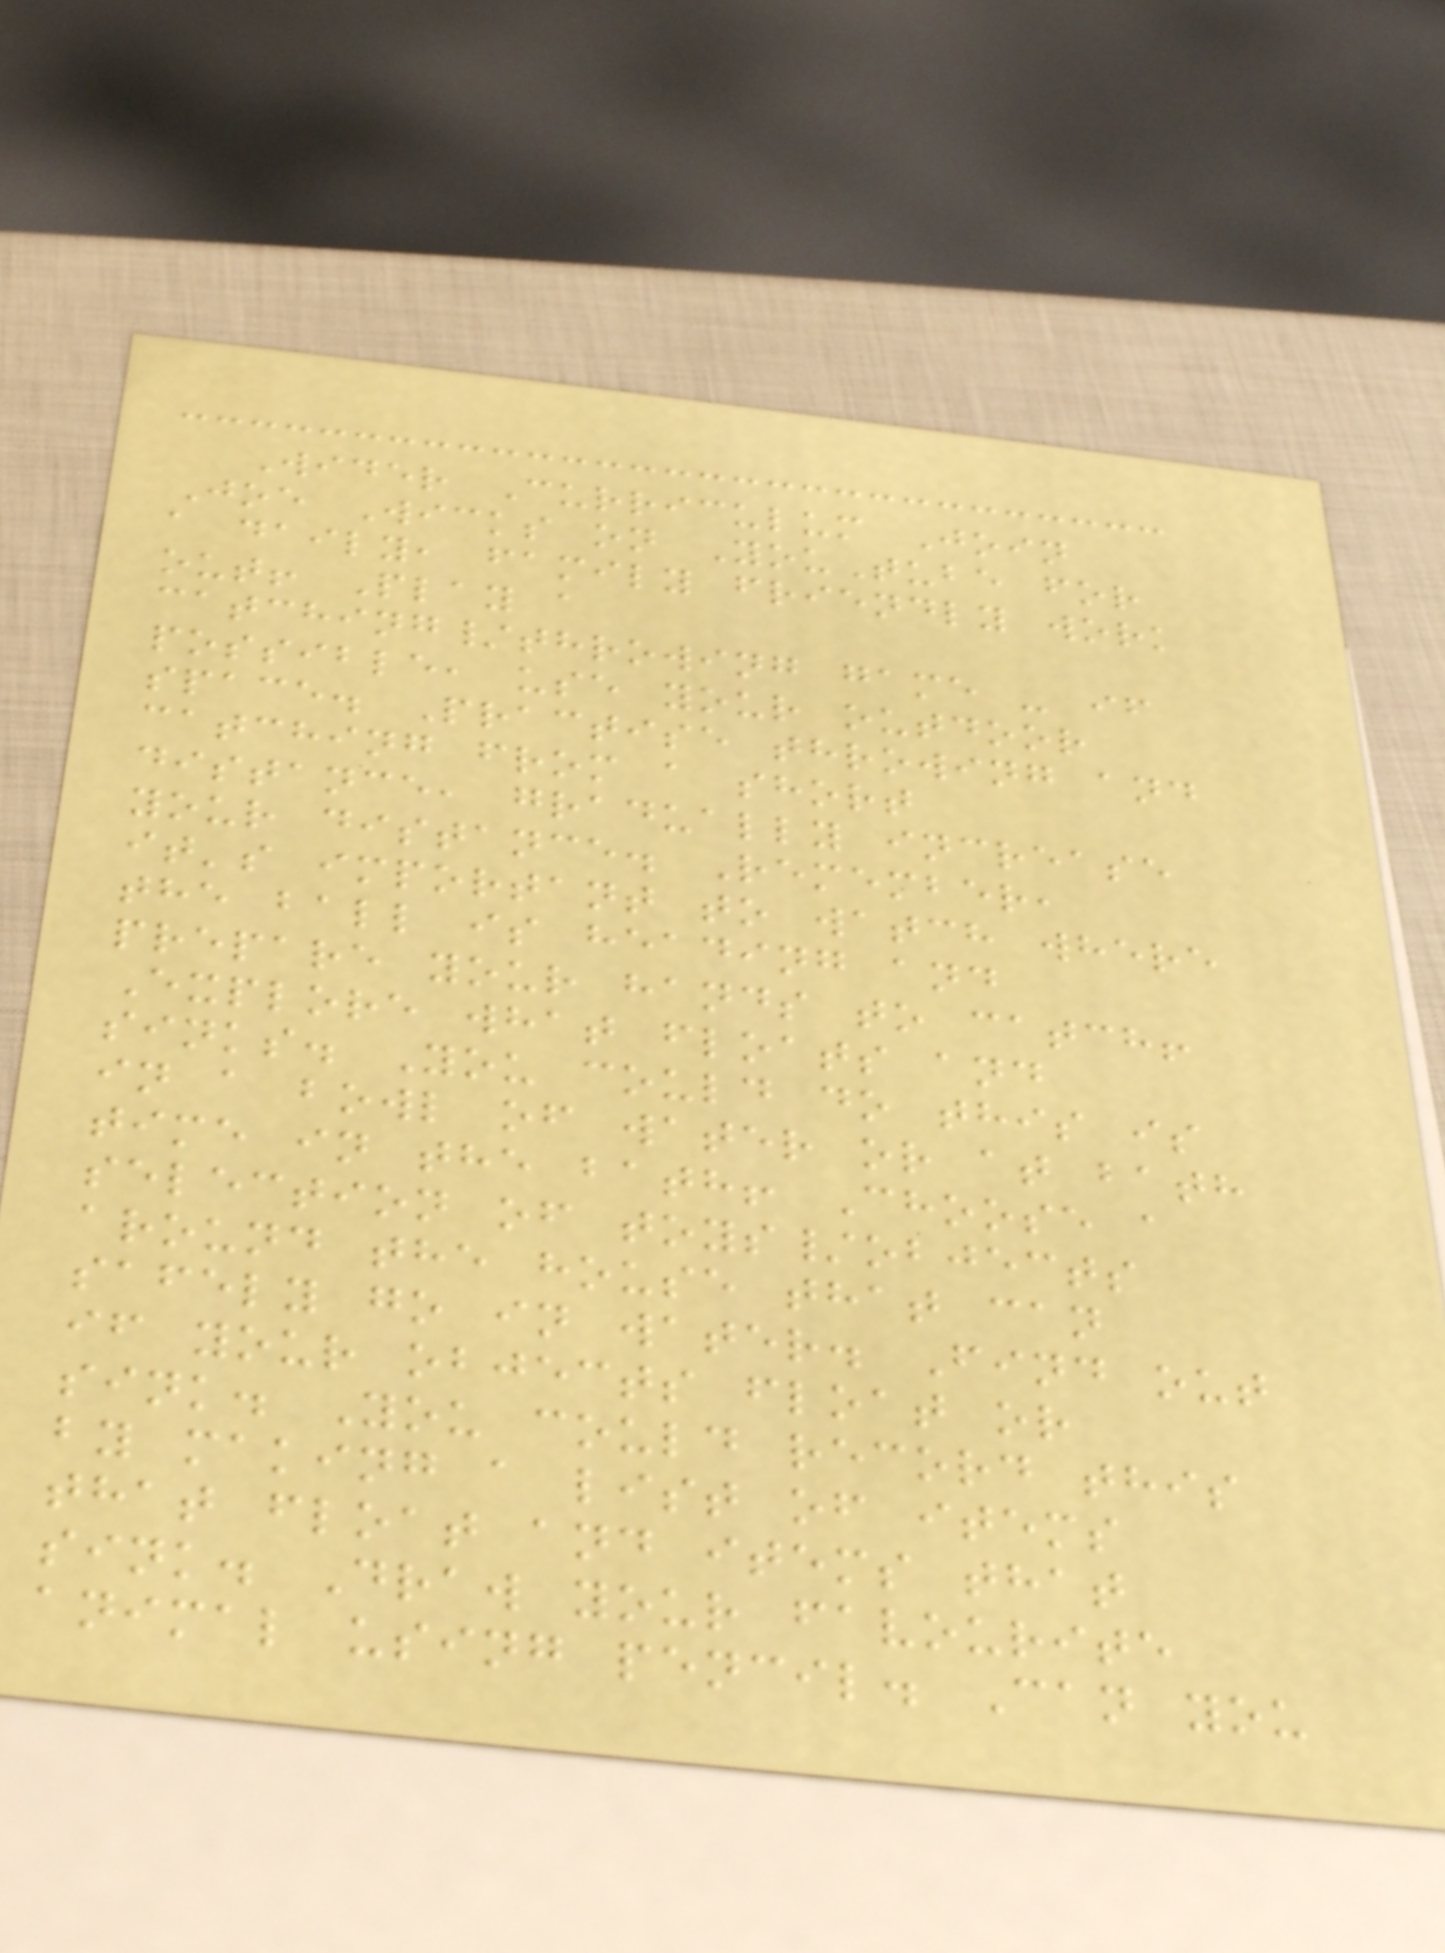Wider Curriculum Join
Joe Wicks on YouTube for
a daily, family friendly work
out! Play a
catching/throwing game - if
possible, use your outdoor
space. Practise throwing and
catching from a short
distance, gradually increase
your distance. Remember,
it's important to watch where
the ball is heading and
prepare your hands to catch!
Explore what floats and
sinks. You could do this is
in a bowl of water or at bath
time in the bath! Choose a
selection of toys/objects
around the house that can
safely go in water. Find out
if your objects float or
sink. You could record this
by making a list of items
that float and items that
sink. Draw your favourite
animal using pencil. Can you
